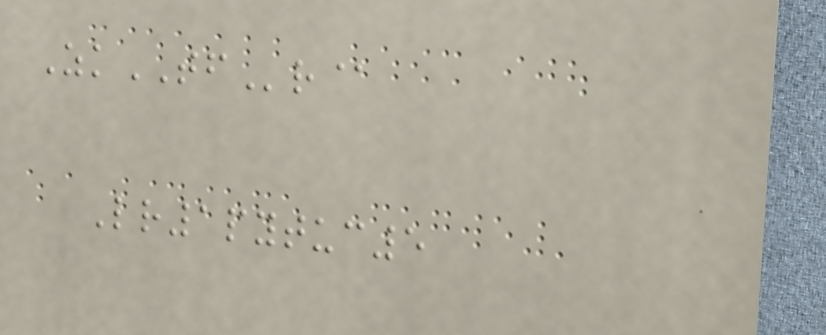ZkTFr@
Lr1pytuc5
